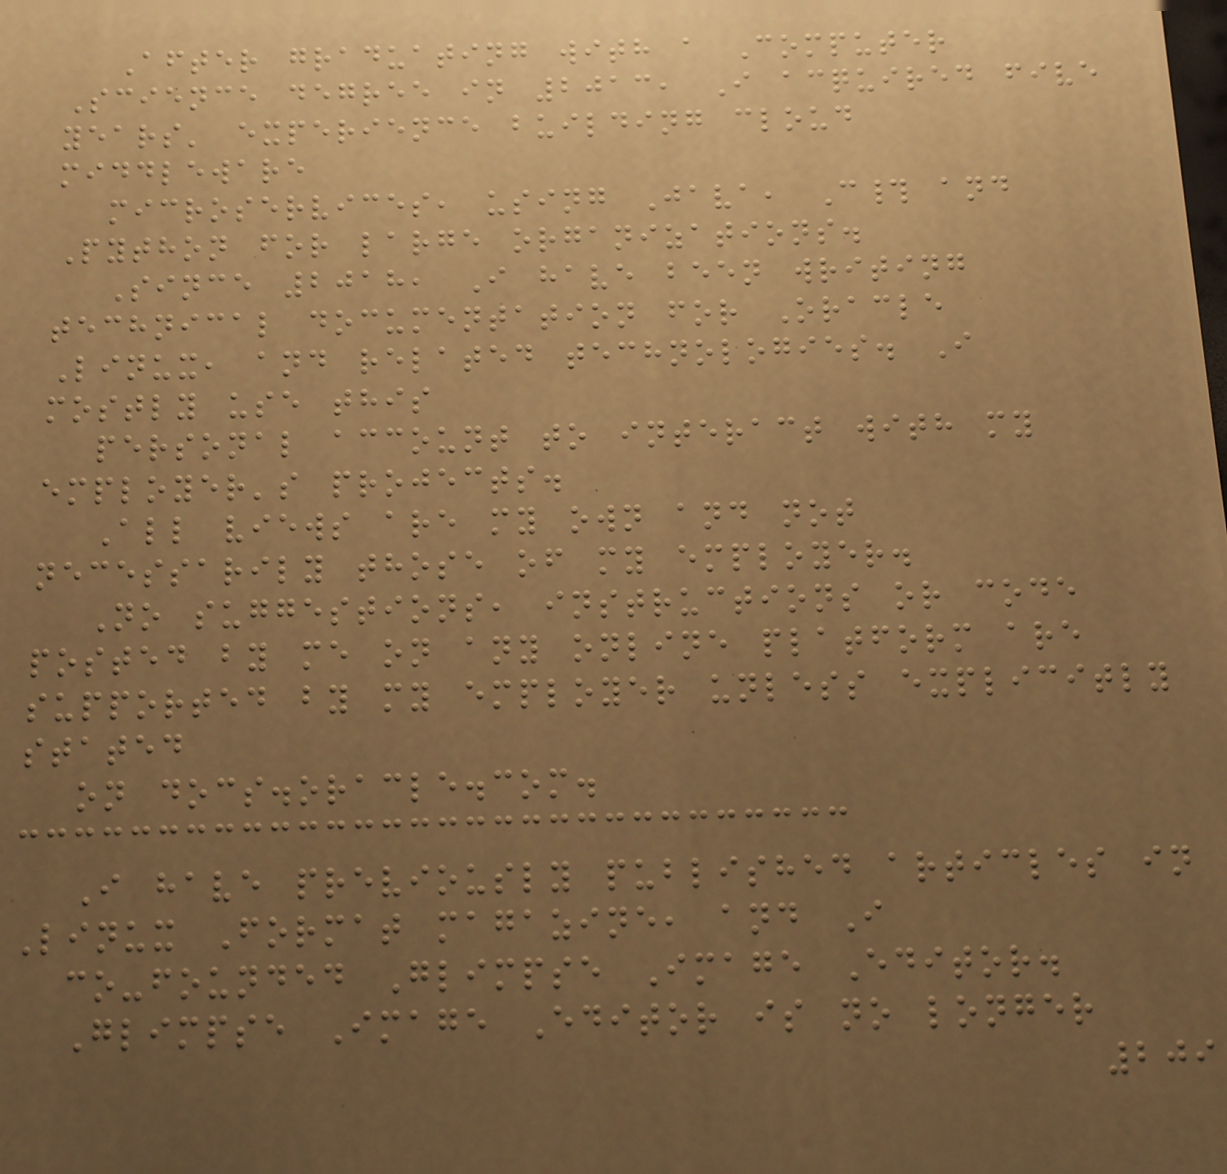After graduating with a Computer
Science degree in 2013, I acquired five
years' experience building cloud
middleware
microservices, using Java, C# and
Python for large organizations.
Since 2018, I have been writing
technical documentation for Oracle
Linux, and related technologies. I
mostly use this
personal account to interact with my
employer's projects.
All views are my own and not
necessarily those of my employer.
No suggestions, instructions or code
posted by me on any online platform are
supported by my employer unless explicitly
stated
on docs.oracle.com.
I have previously published articles in
Linux Format magazine, and I
co-founded Glimpse Image Editor.
Glimpse Image Editor is no longer
209
